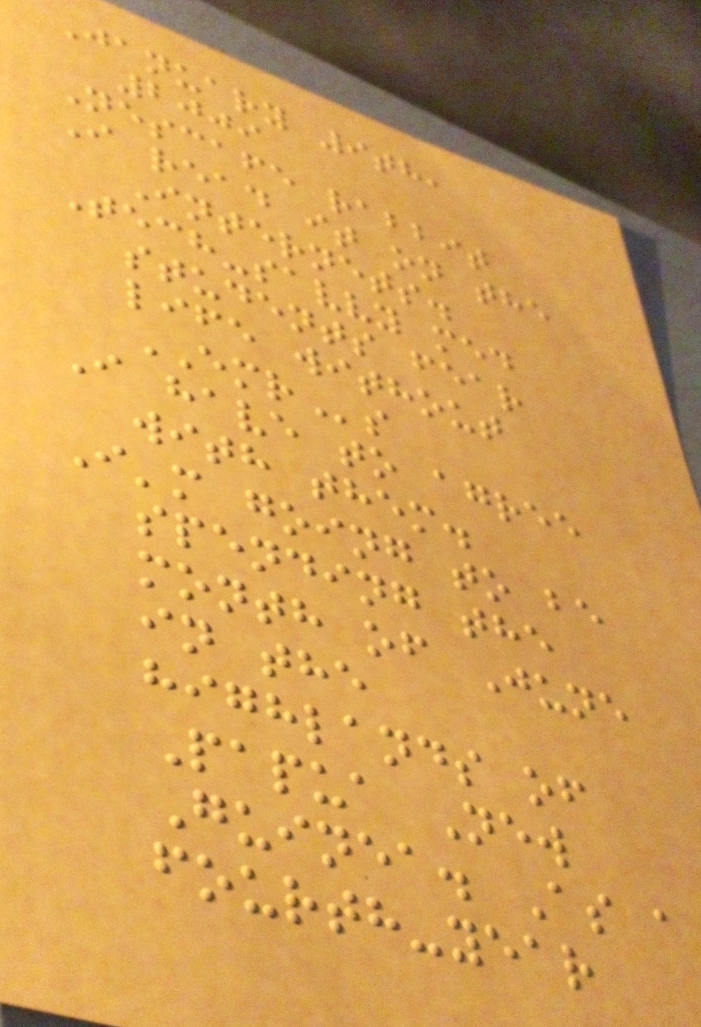January 9th,
2009
Nescafe rabbit
I read it on the
Internets.
Tech-savvy med
students fear
life without
EMRs
I have to agree
with them.
I'm going to be
spending the
month of June
in the
highlands of
Papua New
Guinea. As a
fourth-year
